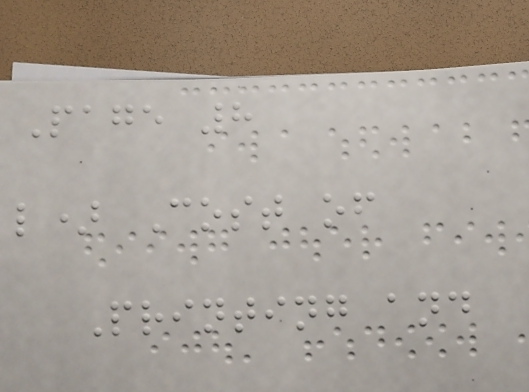Page 8
l) Cost of
Printing and
